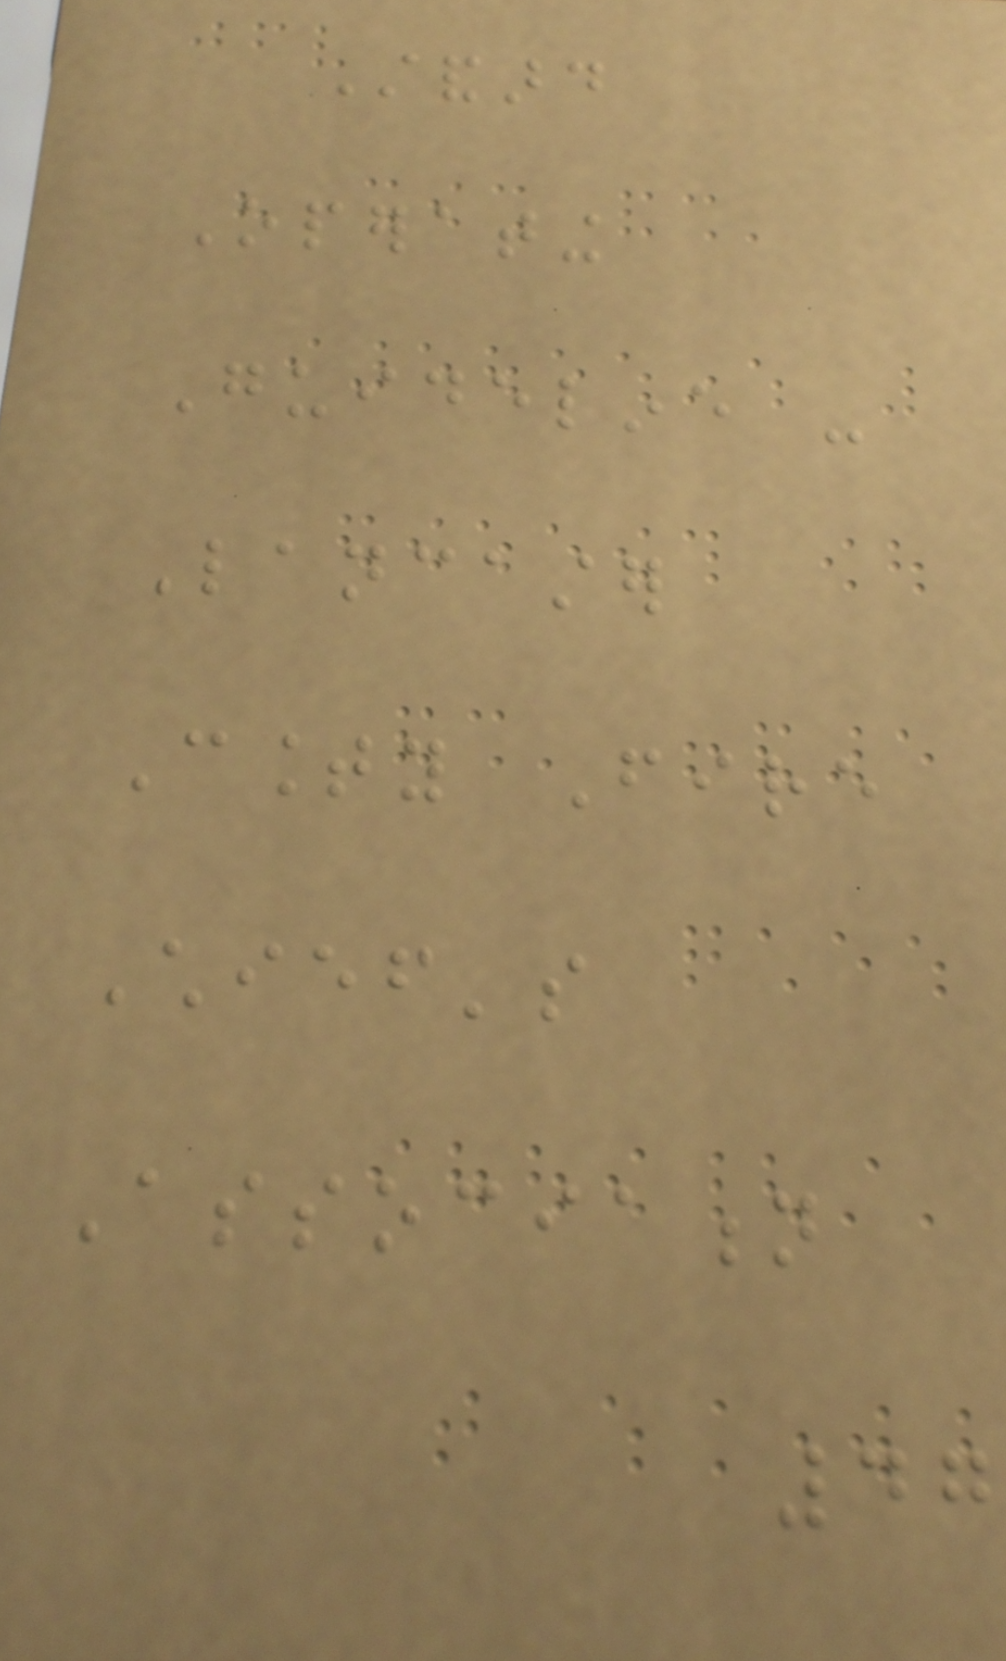Standard
Operating
Guideline -
Lancaster
County Fire
Chief's
Association
47
